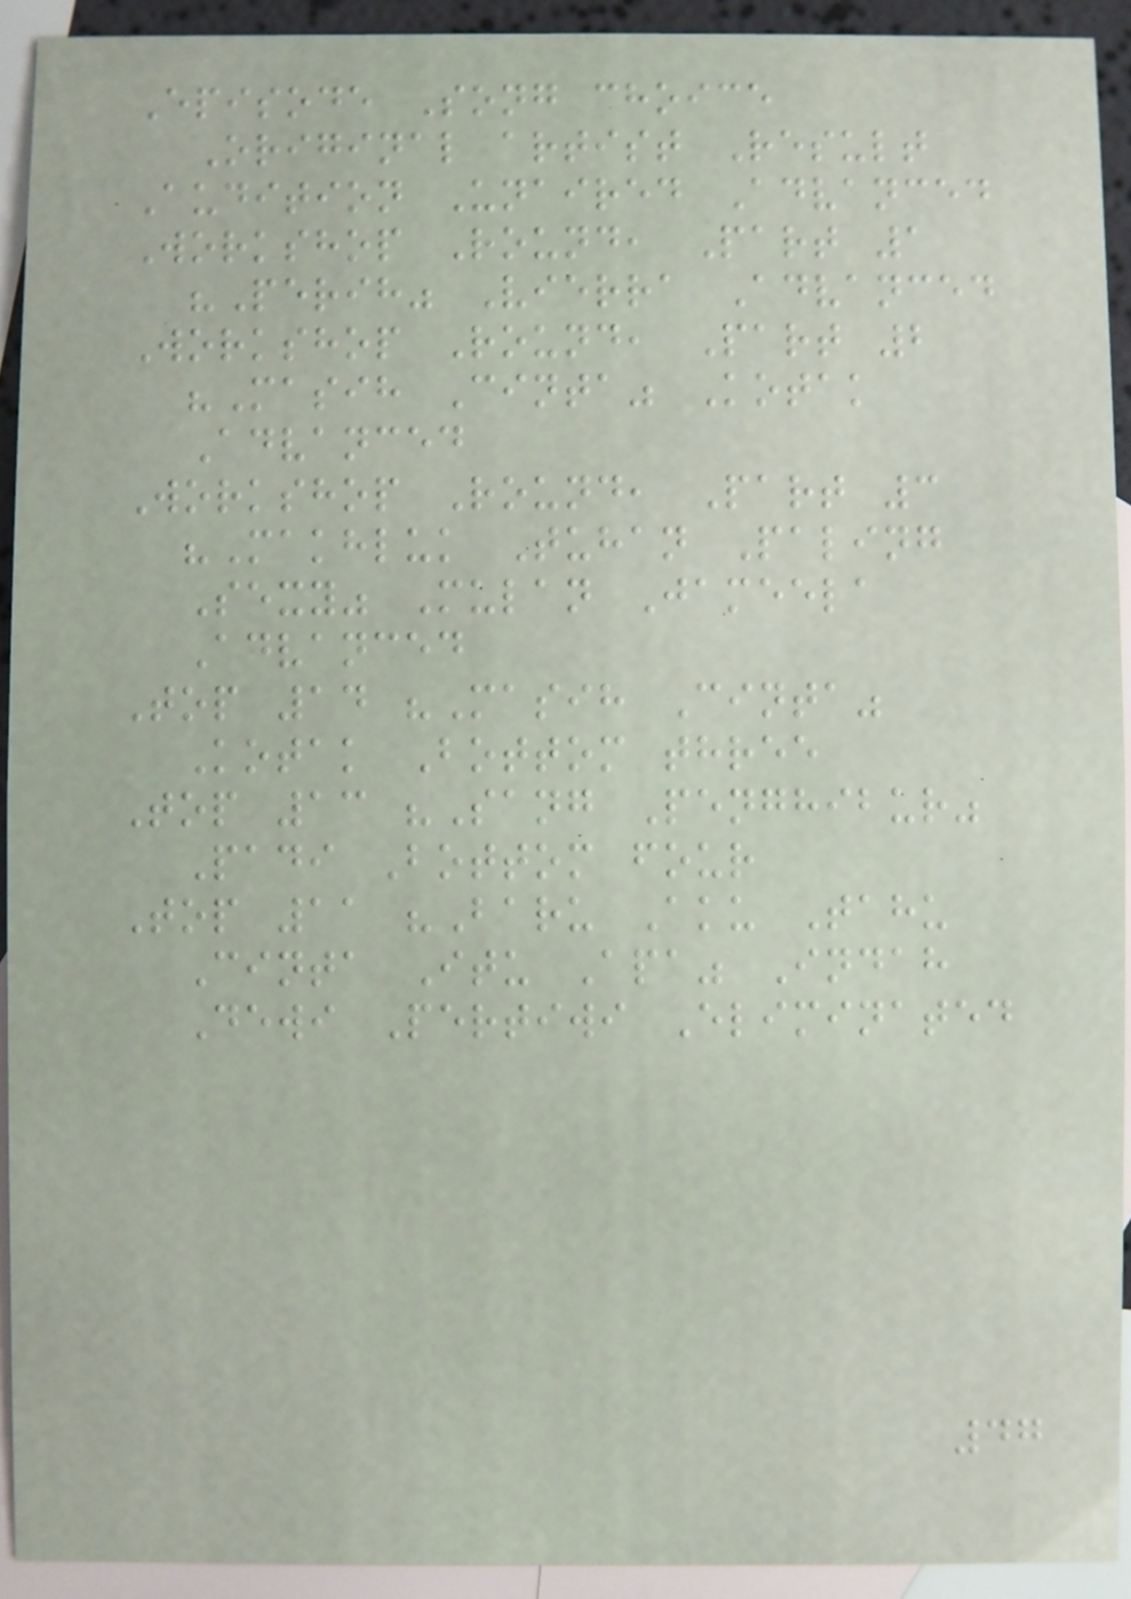Episode Song choice
Original artist Result
Audition Unaired Advanced
Workshop Round, Part 1
"Perih" Vierra Advanced
Workshop Round, Part 2
"Masih Cinta" Kotak
Advanced
Workshop Round, Part 3
"Makhluk Tuhan Paling
Sexy" Mulan Jameela
Advanced
Top 14 "Masih Cinta"
Kotak Bottom three
Top 13 "Sang Penghibur"
Padi Bottom four
Top 11 "Baru Aku Tahu
Cinta Itu Apa" Indah
Dewi Pertiwi Eliminated
47
